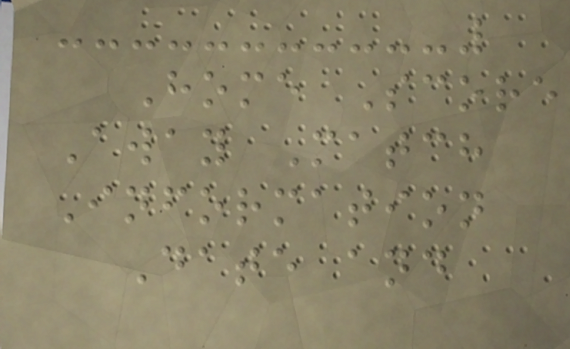Home Score
Away Match
Information
Date and
